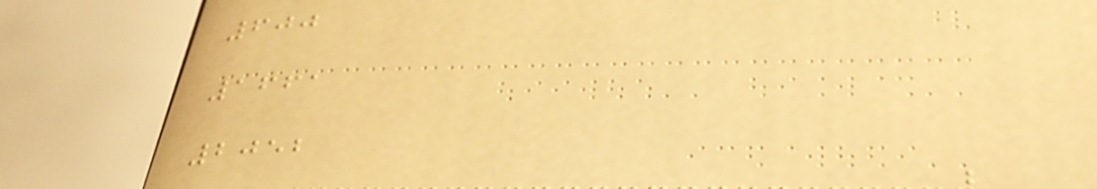600
1661
2052
